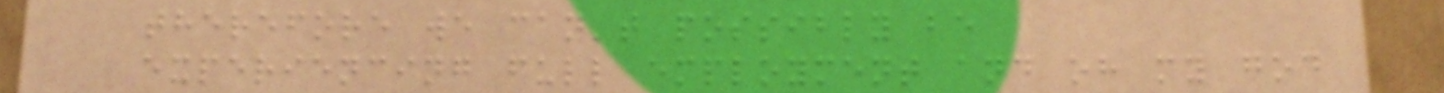therefore we can't possibly be
experiencing full employment and oh my god
